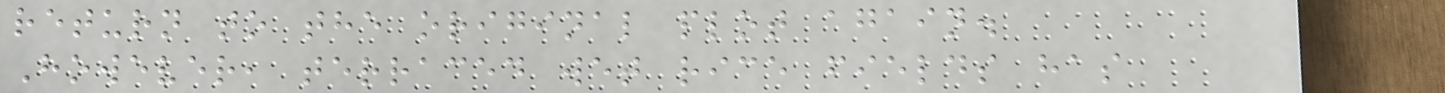return to the original plot again.
However, terraced wet rice fields has
